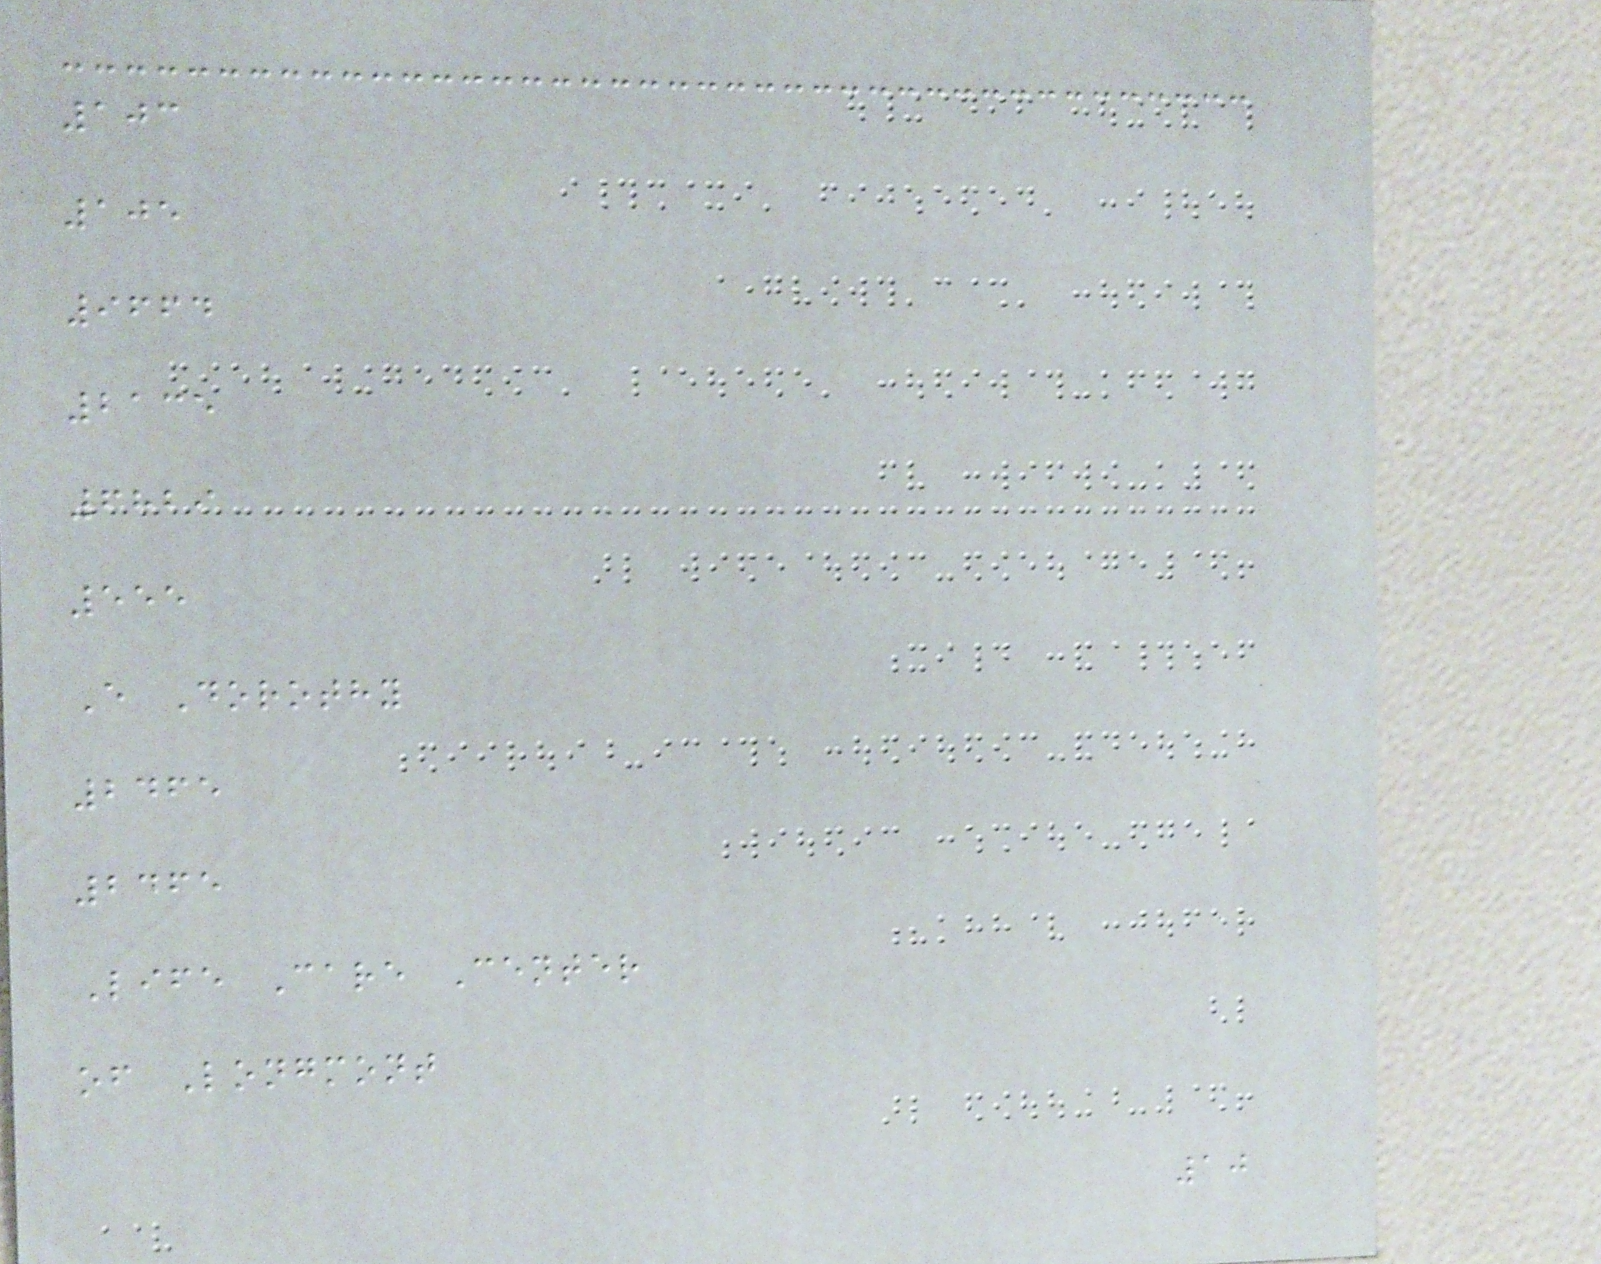103
105
9664
2135
6829
555
E Dorothy
2465
2465
Life Care Center
of Longmont
10
